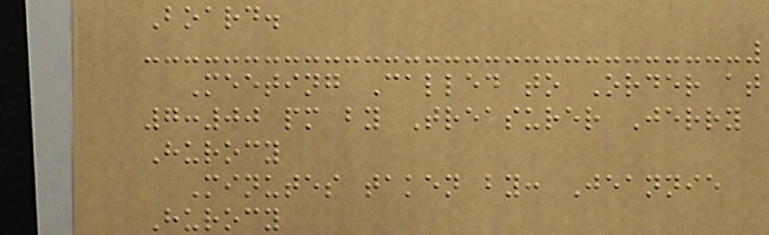Board.
Meeting Called to Order at
7:00 pm by Treasurer Jerry
Hurocy
Minutes taken by: Jeannie
Hurocy
